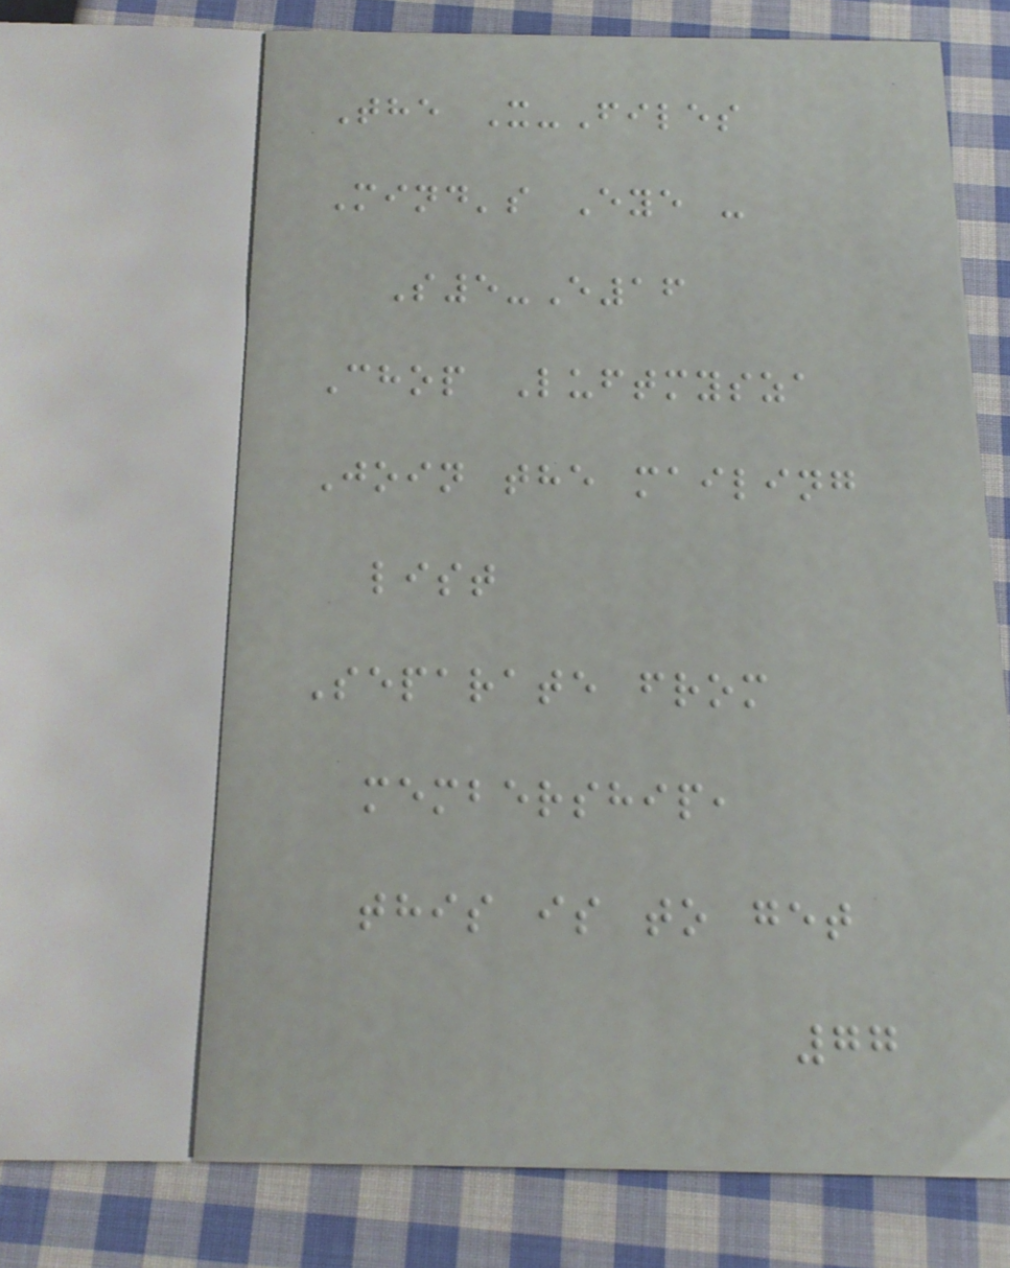The X-Files
Mind's Eye -
S5-E16
Chop Luftmysza
Join the mailing
list
Separate from
membership,
this is to get
77
